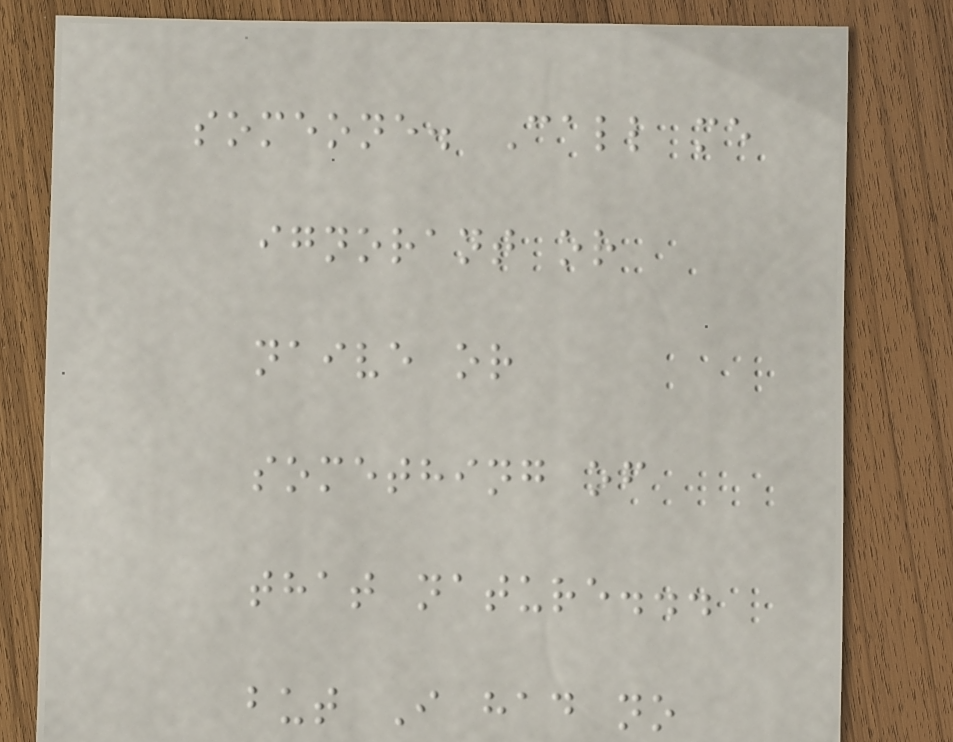someone. Call me
ignorant or
naive or
something of
that nature...
but I had no
